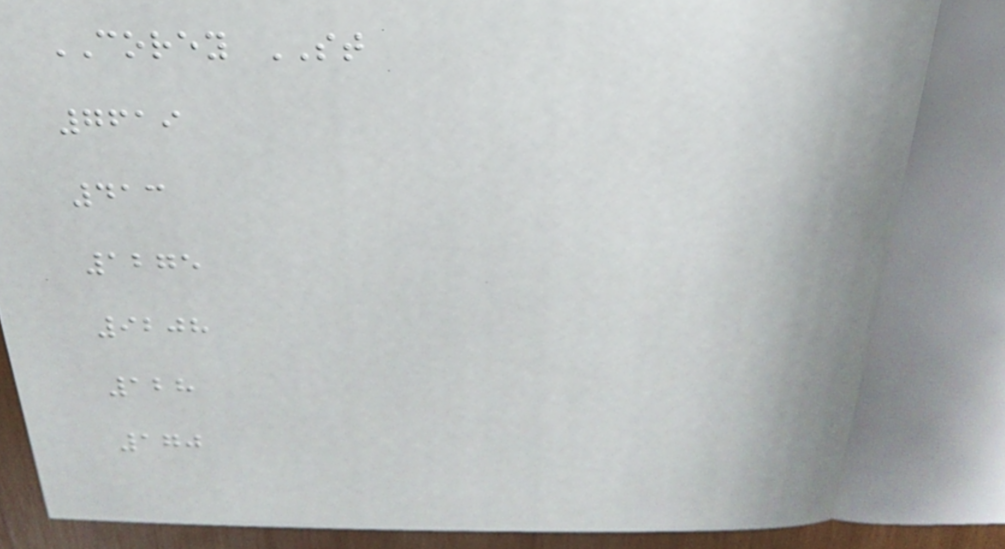COREY ST
7619
413
1275
9208
128
170
